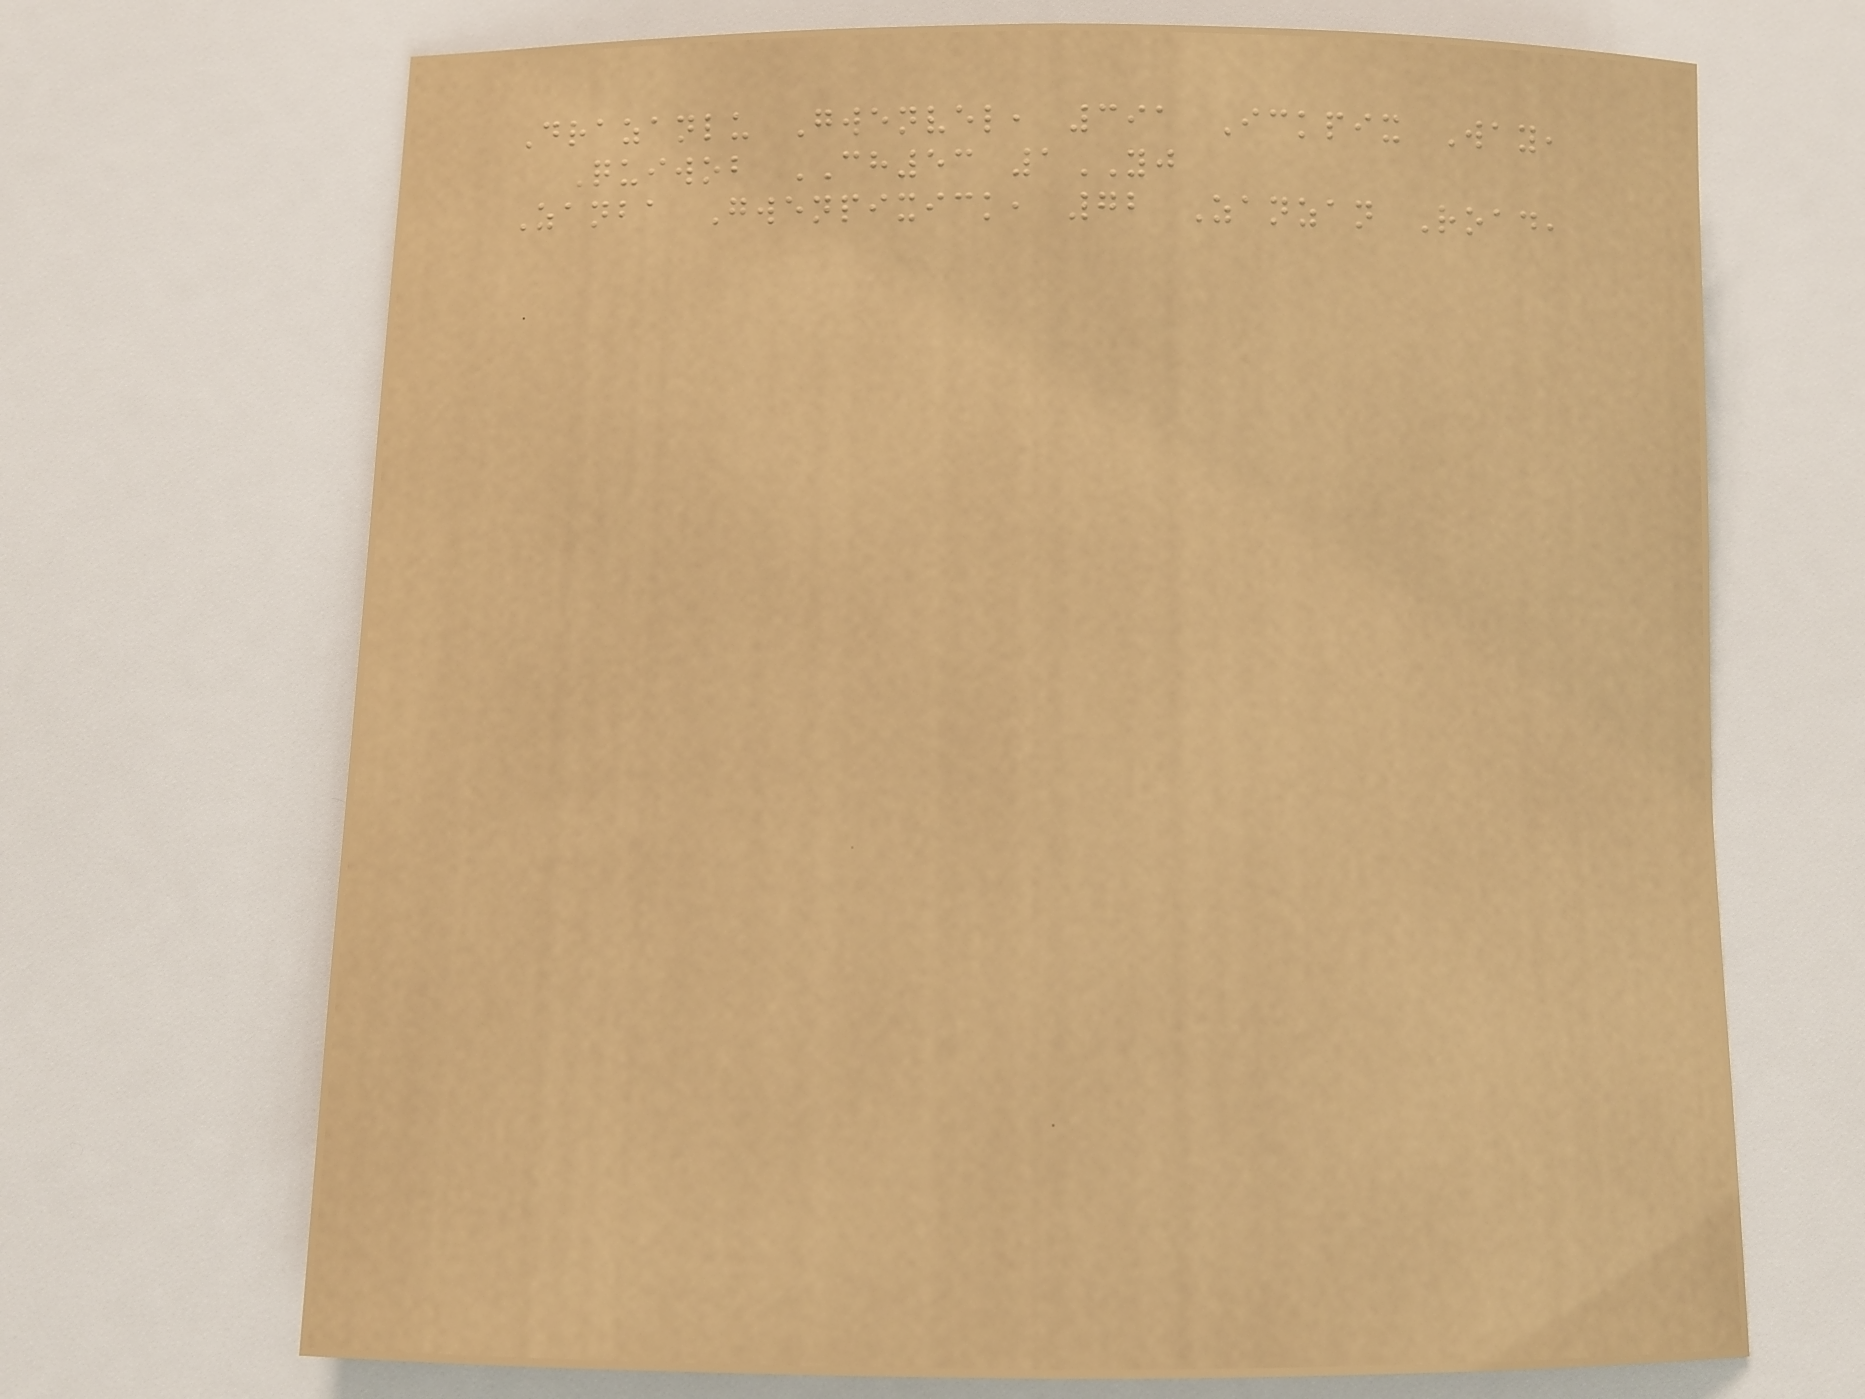Drazanlu Gwenvel, 391 Ickpix Way,
Quiwob CH53 1YJ
Zanba Gwenpixick, 72 Zanzan Road,
